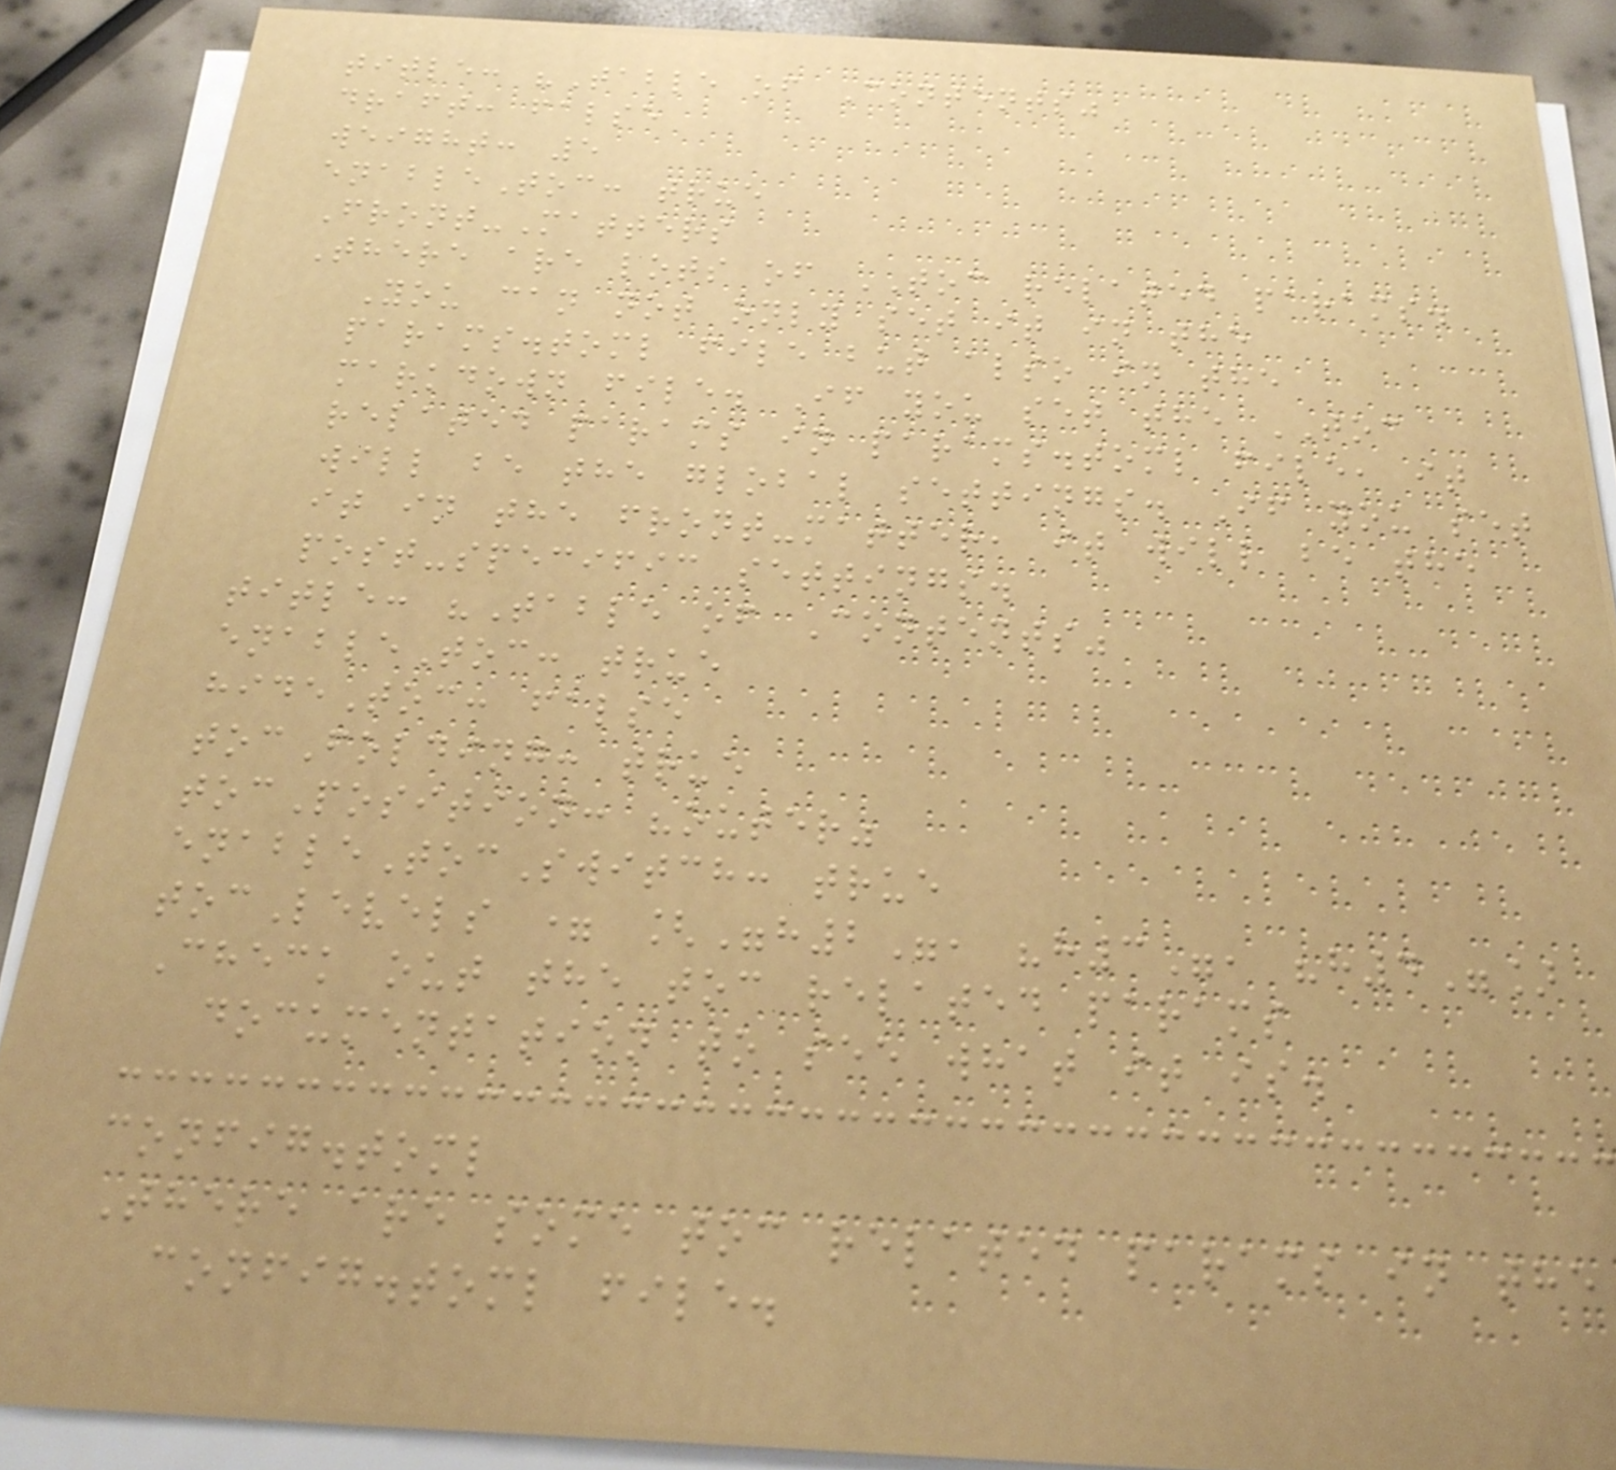title: "Table of Contents"
draft: false
weight: 5
enableToc: true
Front-Matters
There are lots of TOC related params.
You can not only set it in the
params.toml file but also in the
markdown file. If you set the TOC
related params in params.toml file, it
will be the global settings. If you set
it in the front-matter, it will be the
post-specific settings.
title: "Table of Contents"
enableToc: true
hideToc: false
tocFolding: true
tocPosition: "outer"
enableTocSwitch: true
tocLevels = ["h2", "h3", "h4"]
Check out the toc related params
documentation to see what it is.
config.toml
There are some toc related params in the
config.toml file.
